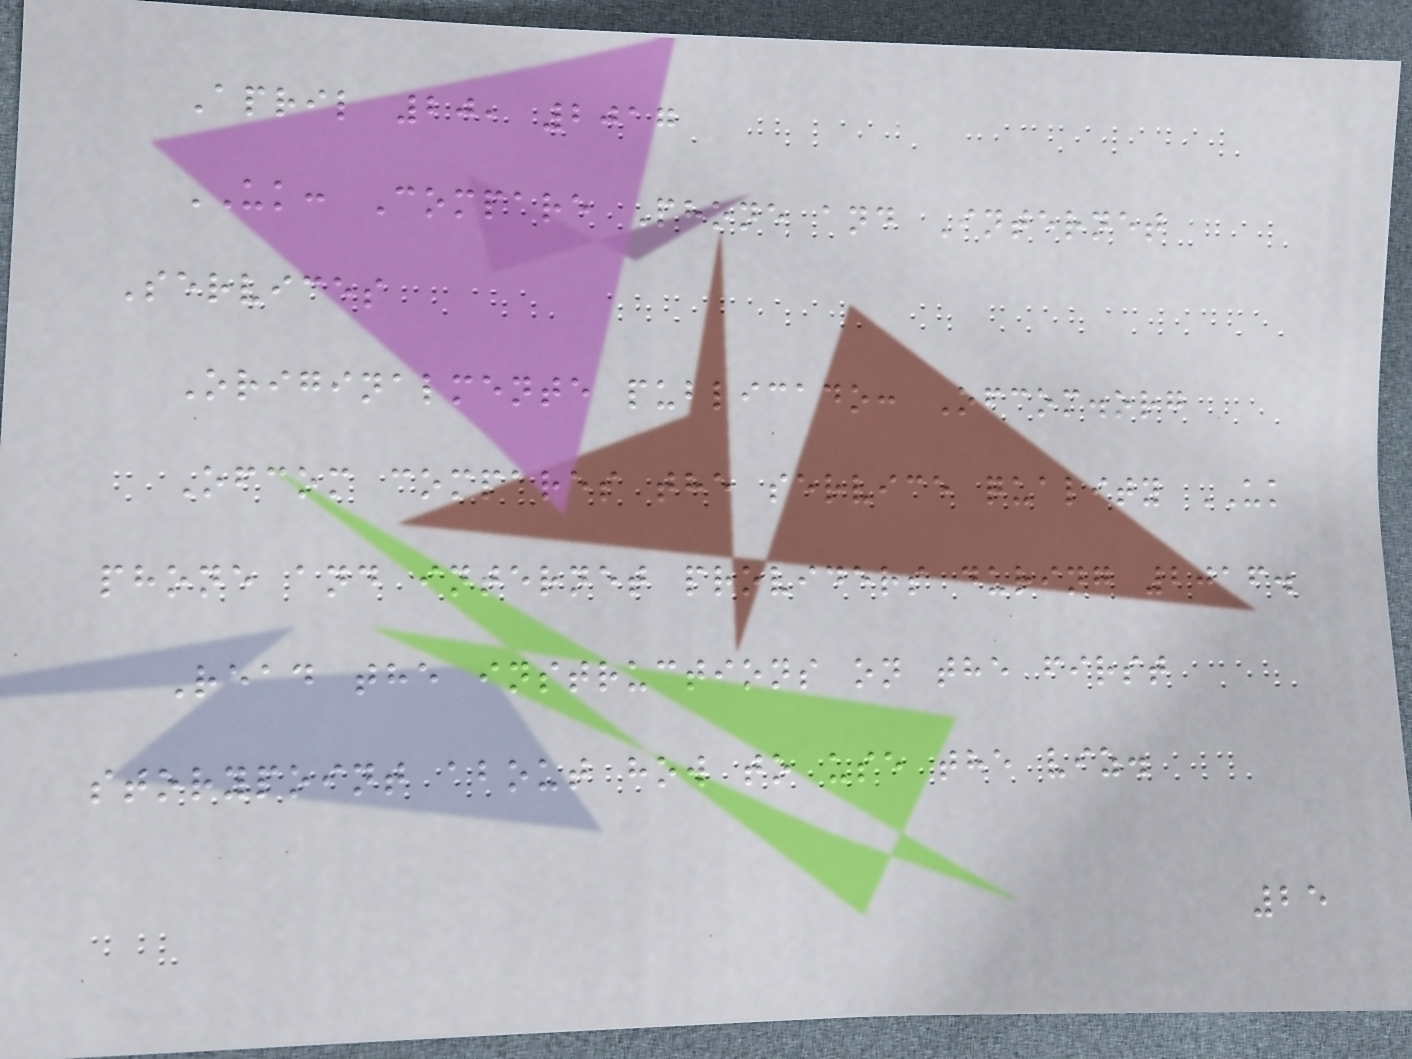April 20, 2017
UK: Compare Phone and Internet
Services
Originalmente publicado: Ofcom.org
Ofcom compares the service quality UK
phone and internet providers during 2016.
Read the instructions on the first
storypoint about how to use the viz.
25
